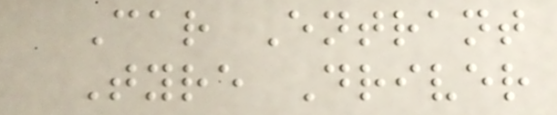Car Entrant
Tyre Driver
